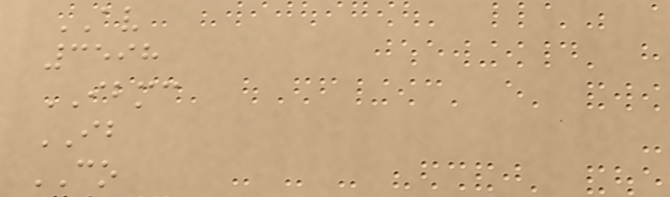AV
3598
IBMC
IB
CO
